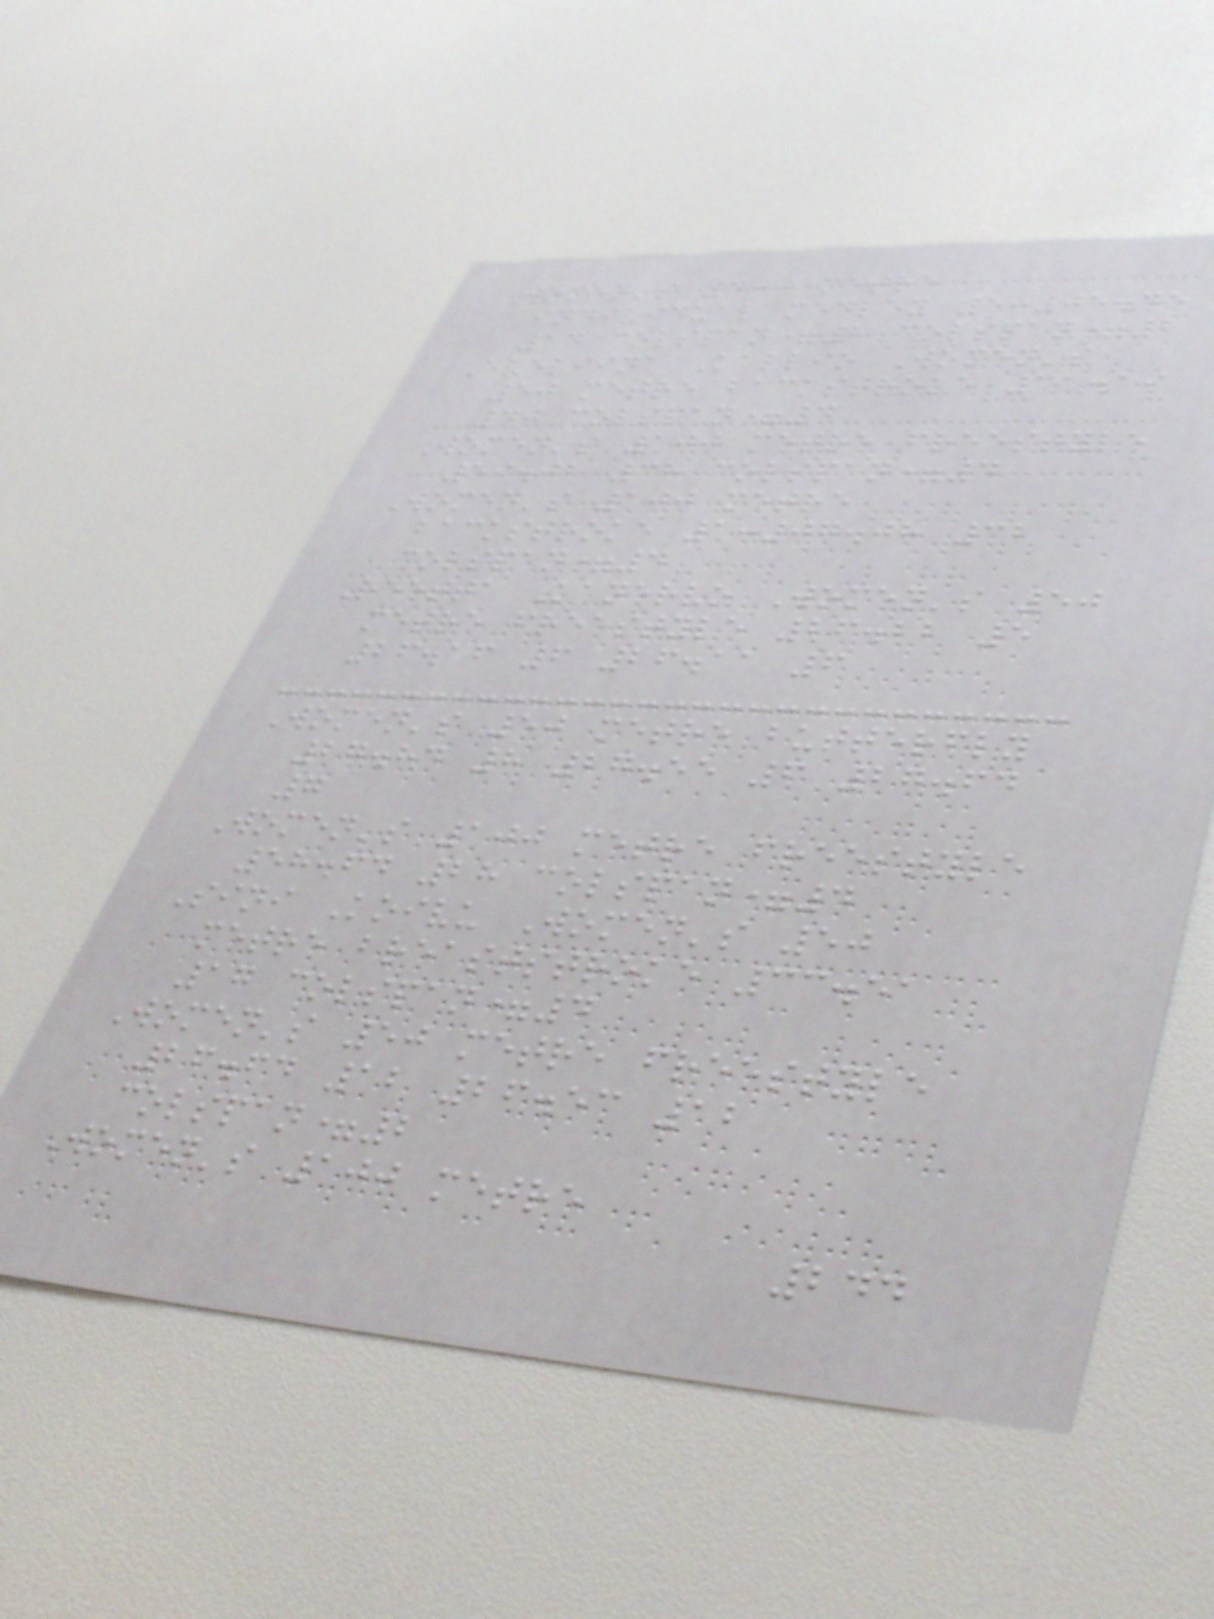Women's 400 metre
individual medley 5:05.45
14 colspan=2 colspan=2
Eveliina Kallio Women's
50 metre backstroke 31.19
40 colspan=4
Women's 100 metre freestyle
59.02 38 colspan=4
Women's 100 metre
backstroke 1:07.08 32
colspan=4
Reetta Kanervo Women's 50
metre freestyle 26.22 5
26.16 6 26.11 6
Women's 50 metre butterfly
27.84 8 27.55 6 27.64
7
Women's 100 metre freestyle
58.64 28 colspan=4
Sini Koivu Women's 50
metre breaststroke 33.51
17 colspan=4
Women's 50 metre freestyle
26.64 12 26.53 12
colspan=2
Women's 100 metre
244
